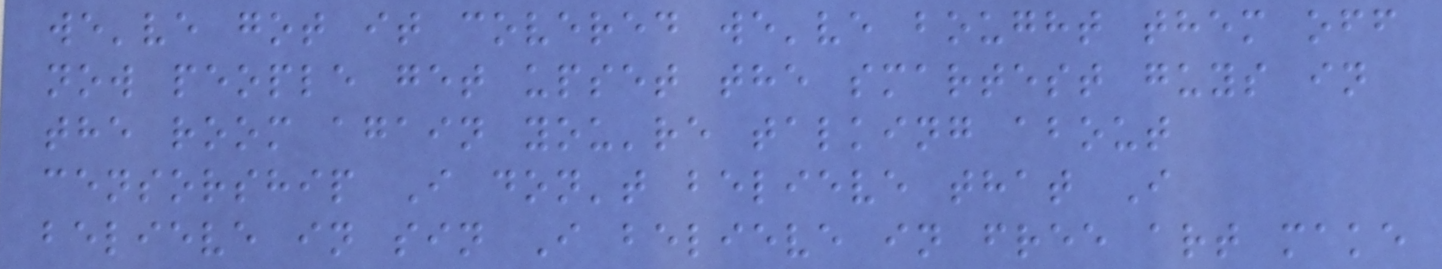we've got it covered we've bought them off
now people get upset the smartest guys in
the room again you're talking about
censorship I don't believe that I
believe in sin I believe in free art make
